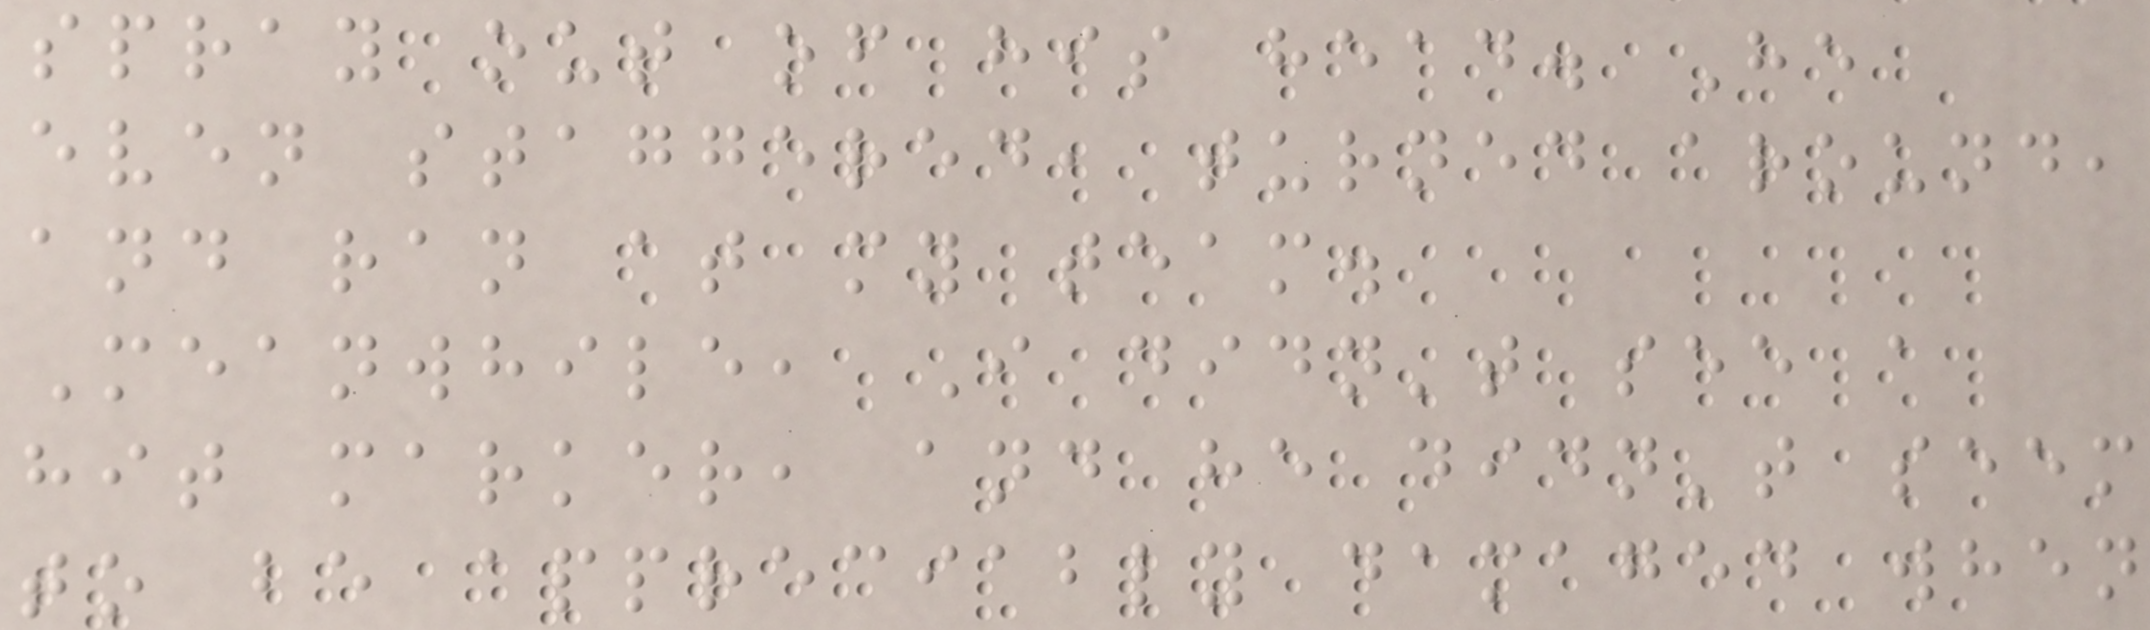spray out of his head. He
even staggered, turned around,
and ran at my team.
Meanwhile, I didn't see a
hit marker, and he didn't seem
to be appreciably damaged when
